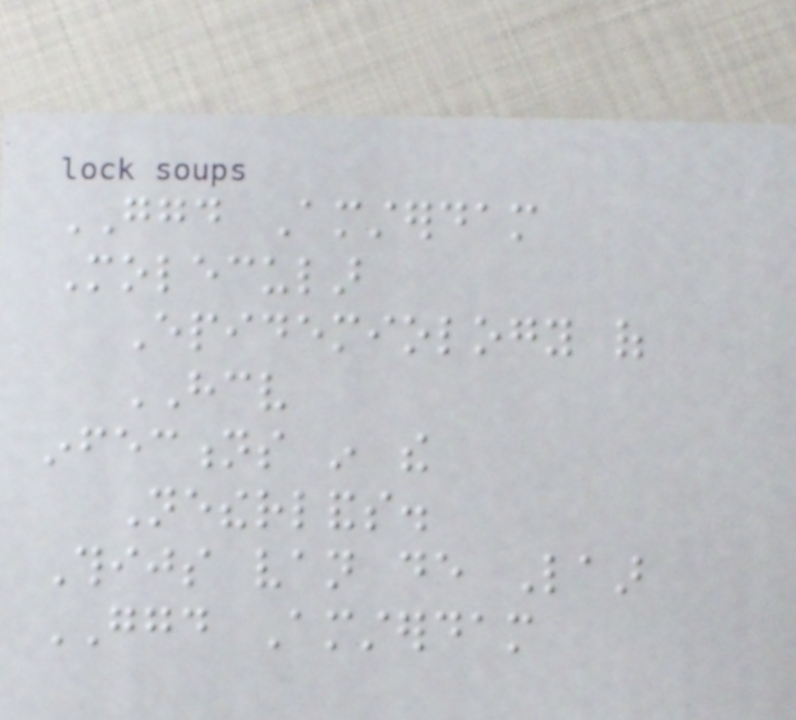GGD Amsterdam
Molecular
Epidemiology of
HCV
infections in the
Netherlands.
Thijs van de Laar
GGD Amsterdam
